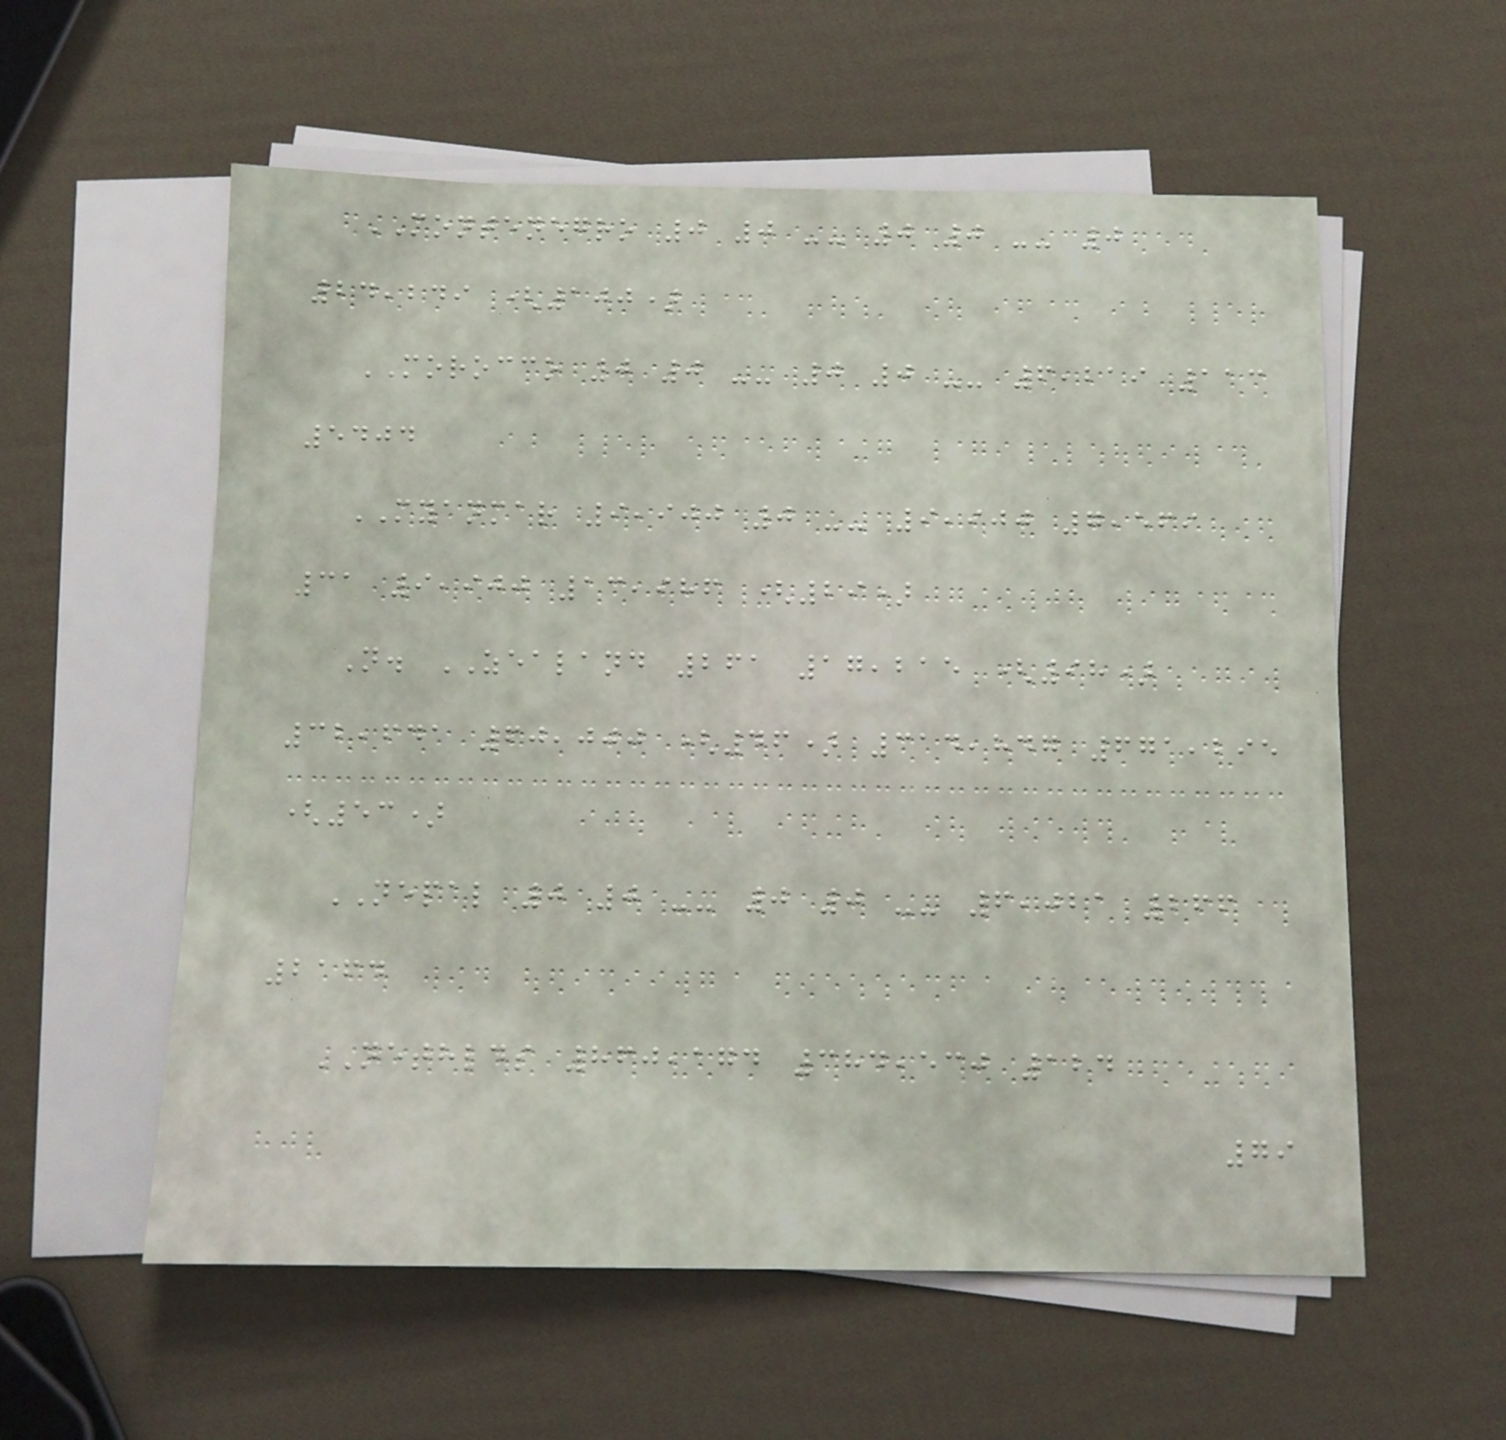MONTENEGRO 0 0 -- 0 0 -- 0
24,249 (100)
MOROCCO 0 0 -- 0 0 -- 6,219 113
5404
MYANMAR 9,900 0 -- 9,900 7,569
31 9,900 13,986 (29)
N. ZEALAND 261 17,215 (98)
32,641 60,000 (46) 314,847 671,295
(53)
NEPAL 0 0 -- 0 0 -- 6,021 266
2164
NETHLDS 860,174 384,530 124
79
